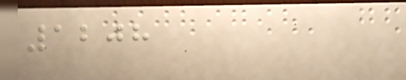1208
